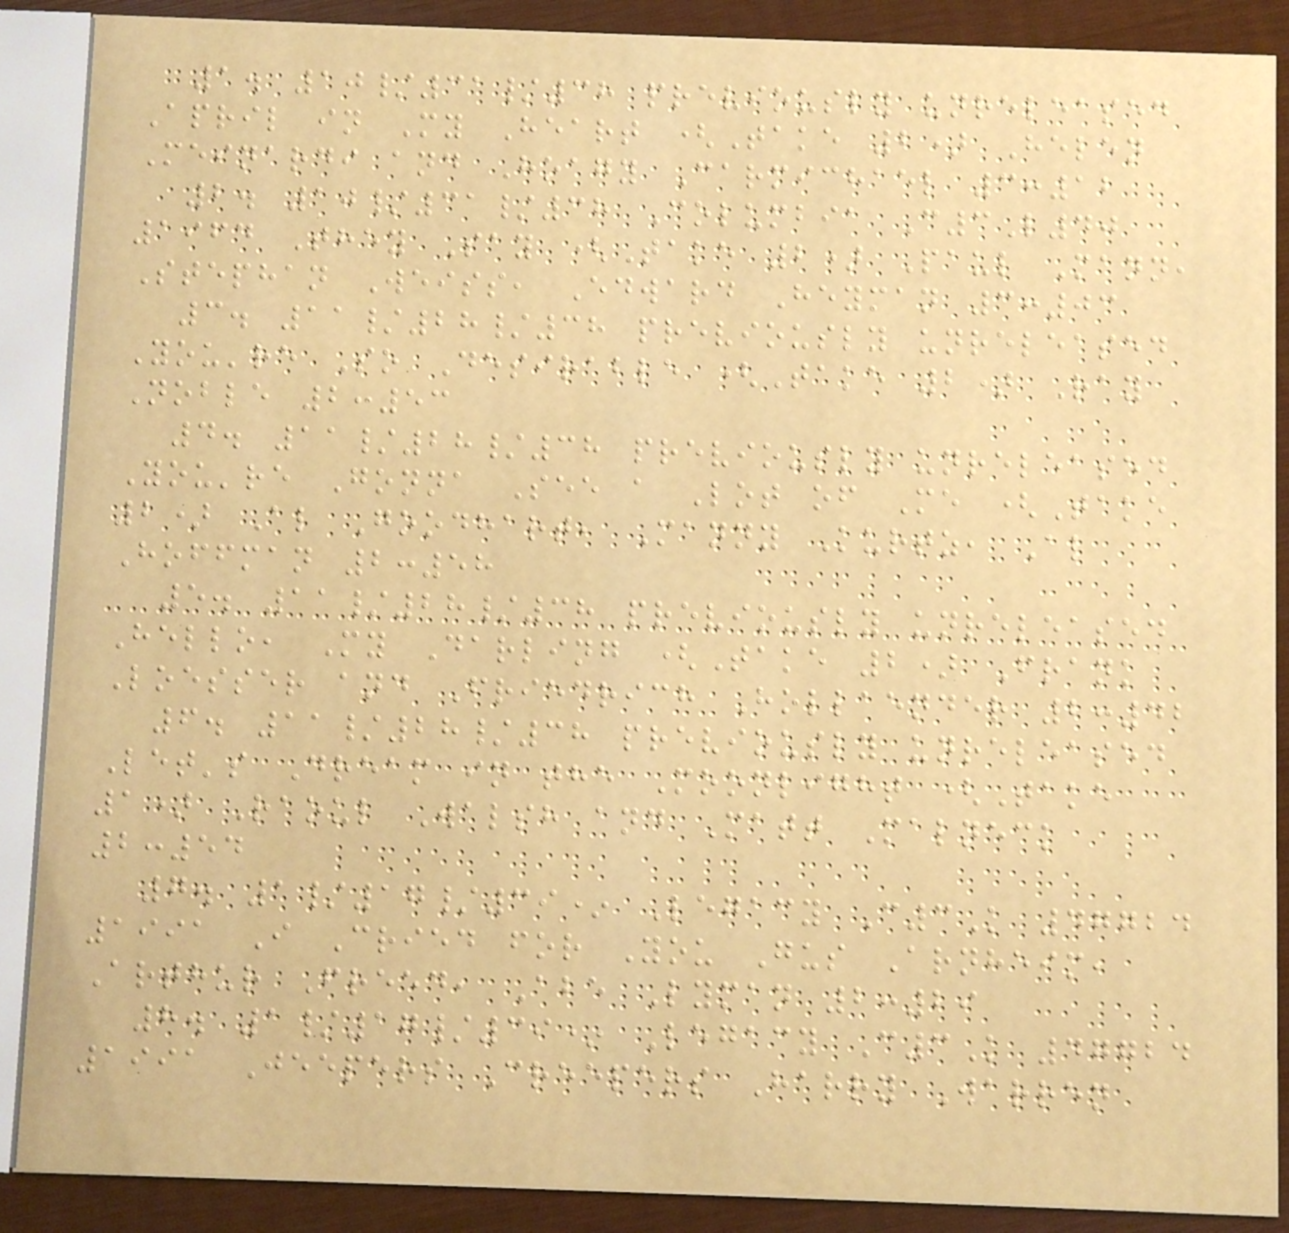1. 10/31/38 previously unreleased
April in My Heart (Take 2) Helen
Meinardi and Hoagy Carmichael 3:12
2. 10/31/38 Columbia C3L40
1964 They Say (Take 2) Paul Mann,
Stephan Weiss, Edward Heyman 3:03
3. 11/28/38 previously unreleased
You're So Desirable (Take 2) Ray
Noble 2:53
4. 11/28/38 previously unreleased
You're Gonna See a Lot of Me (Take
2) Al Goodhart, Manny Kurtz, Al
Hoffman 2:58
5. 11/28/38 previously unreleased
Hello, My Darling (Take 2) Frank
Loesser and Friedrich Hollaender 2:42
6. 11/28/38 previously unreleased
Let's Dream in the Moonlight (Take
1) Raoul Walsh and Matt Malneck
2:54
7. 1/17/39* Legacy C3K 47724
1991 I Cried for You Gus Arnheim,
Arthur Freed, Abe Lyman 2:29
8. 1/17/39* Legacy C3K 47724
1991 Jeepers Creepers Harry Warren
